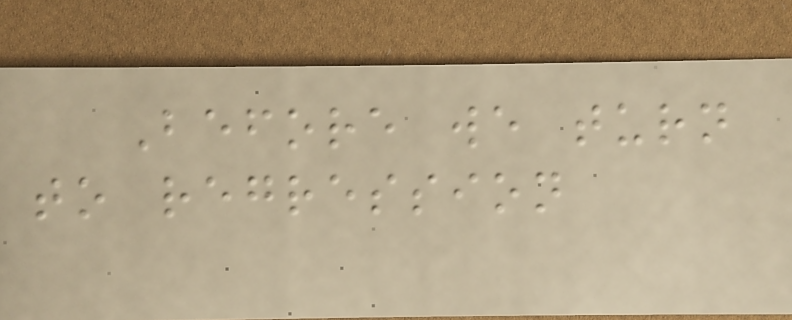Before we turn
to regression
